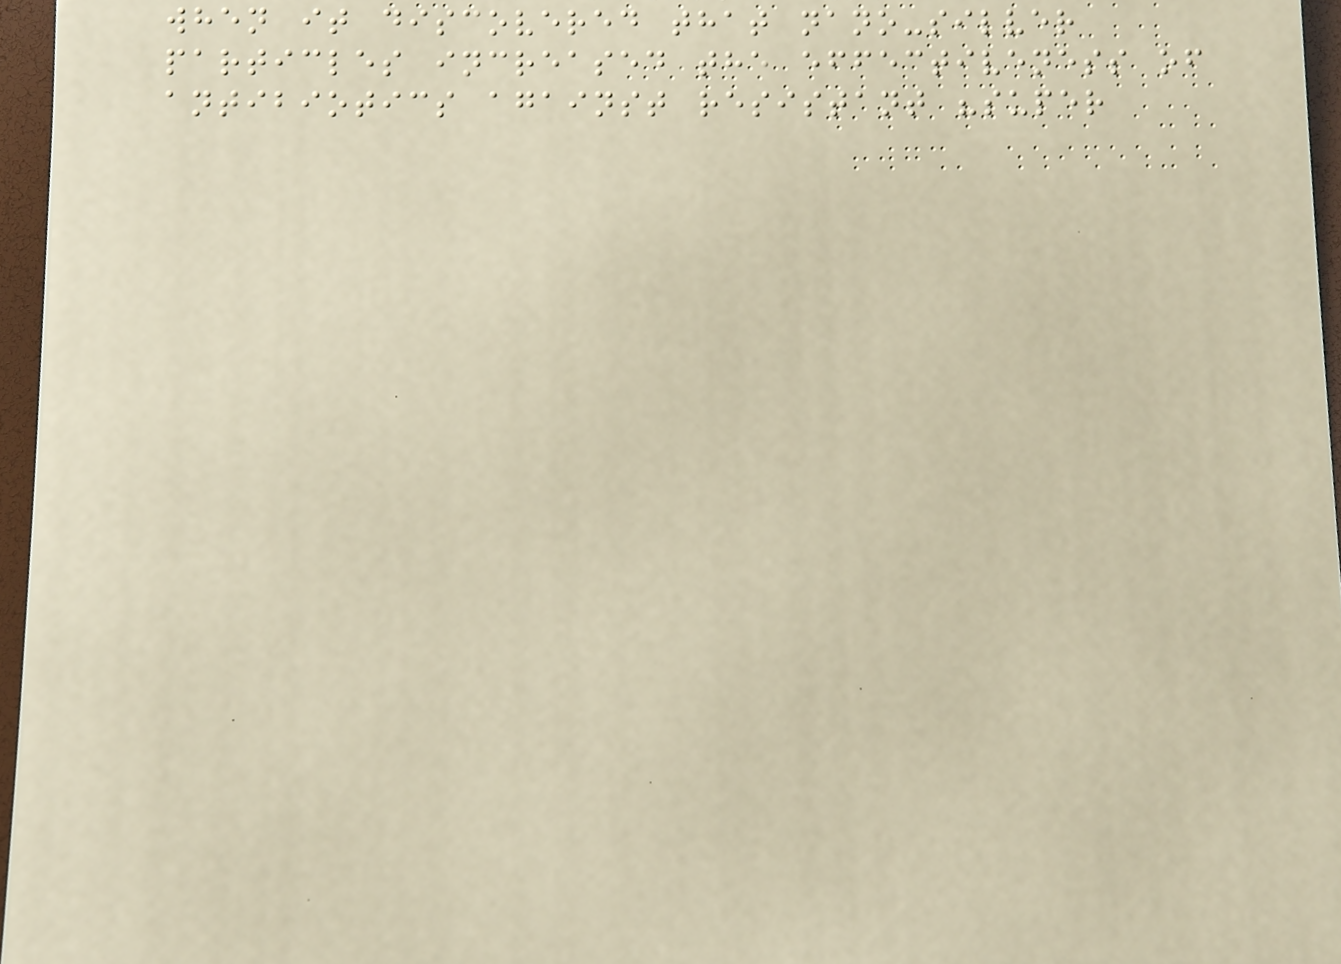when it discovered that nano-silver
particles increased the effectiveness of
antibiotics against resistant "super
